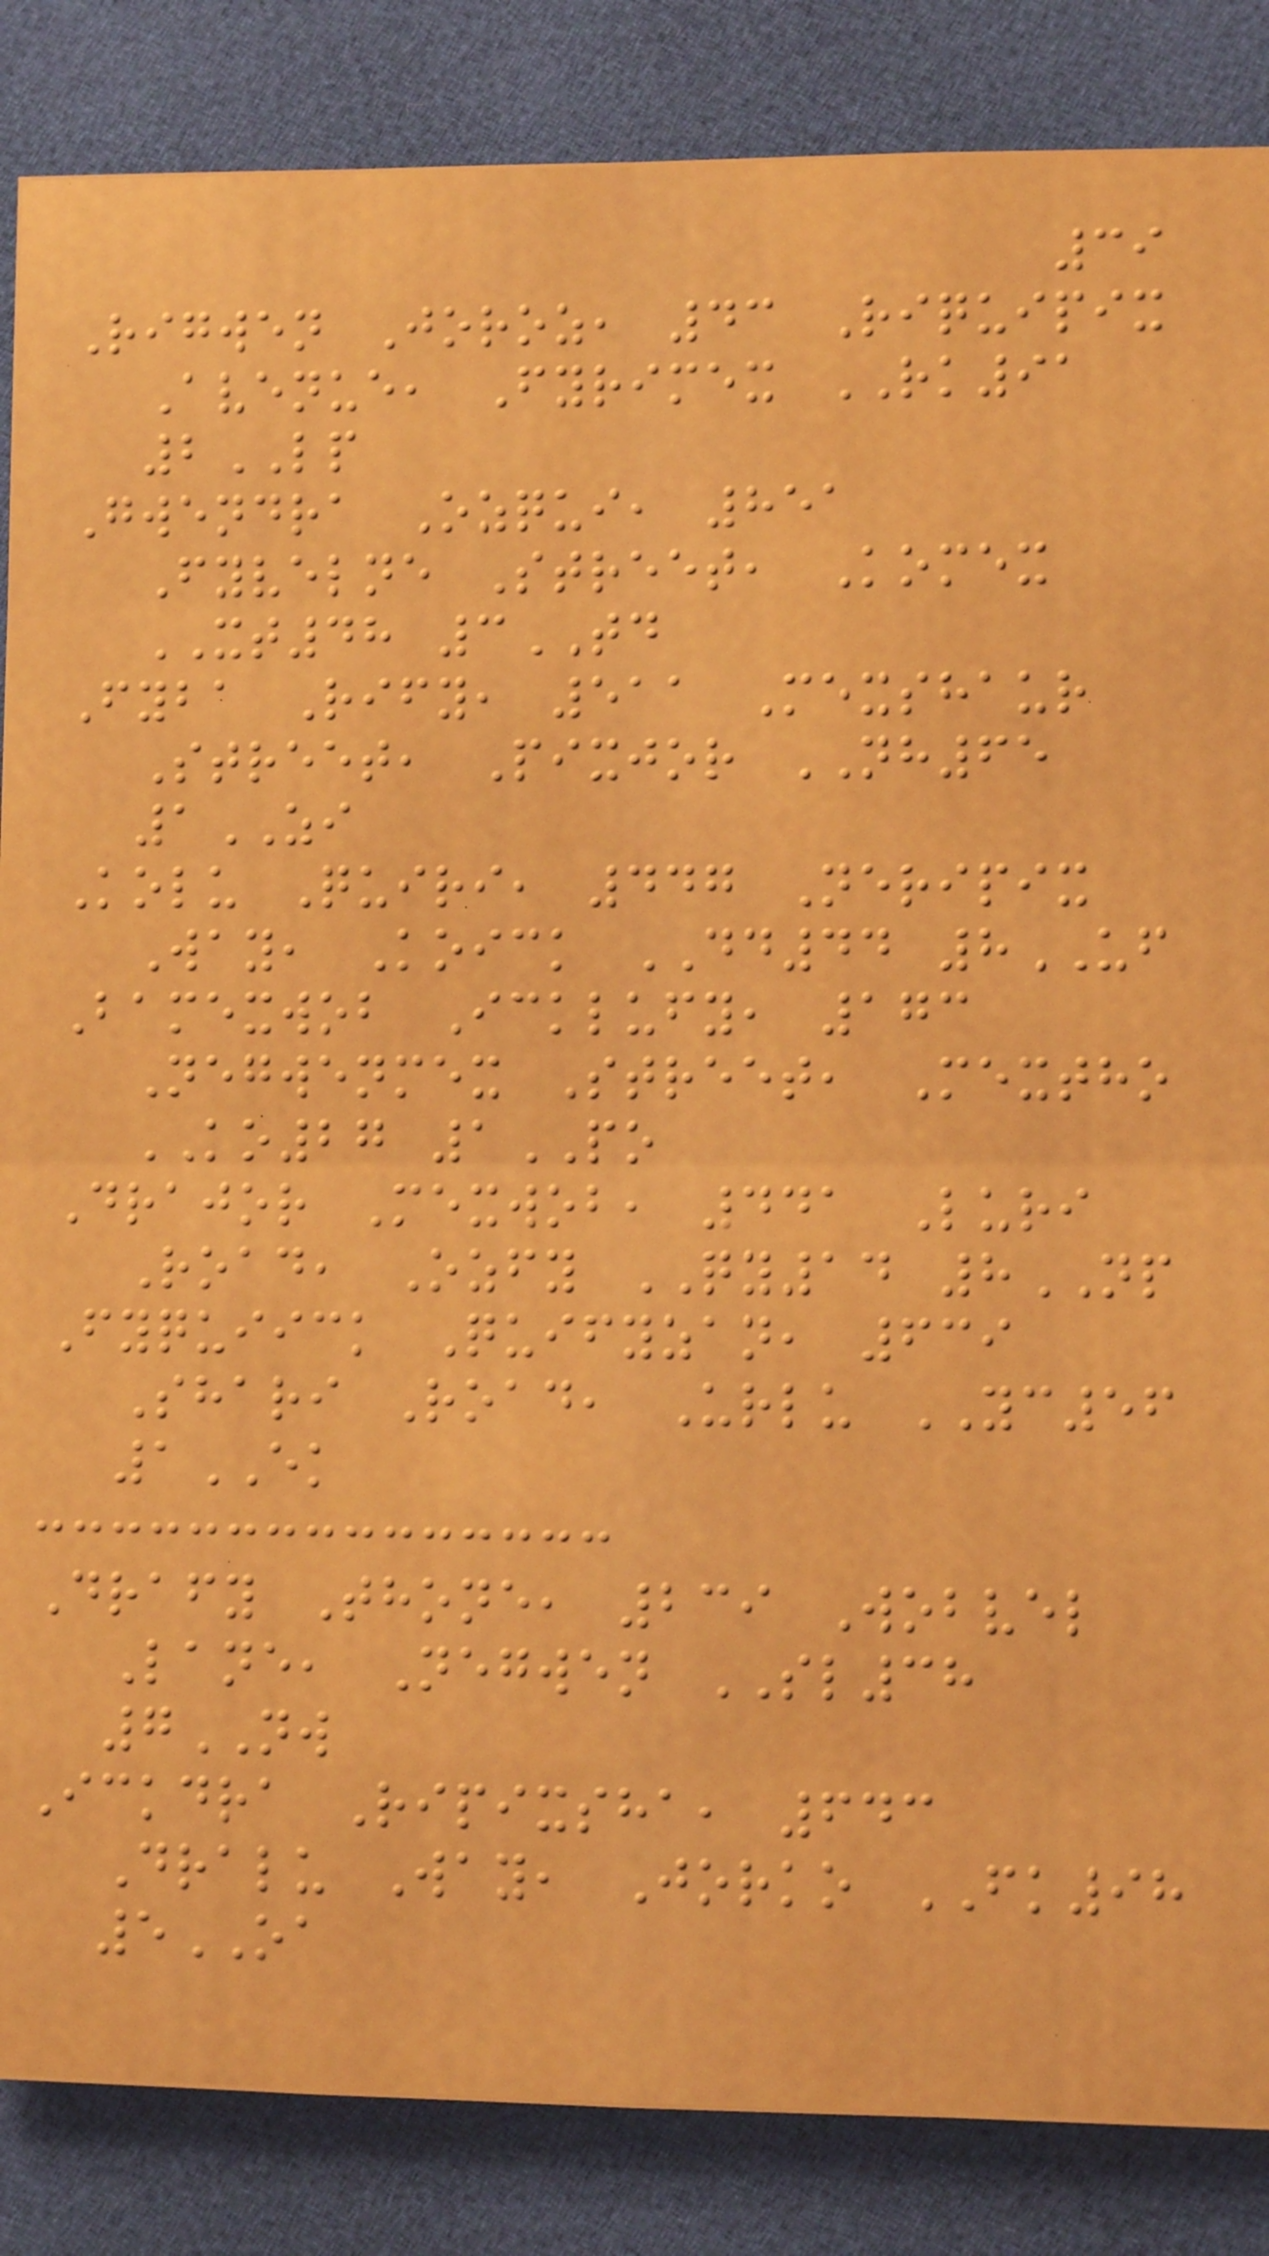39
Rigwen Joroz, 43 Riquipix
Avenue, Fyrimex RK91
2LP
Gwendra Ozqui, 851
Fyvelne Street, Komex
XT48 3TD
Fyba Rify, 511 Mexshaur
Street, Pixjor NH65
1ZI
Kolu Quiri, 447 Neripix
Way, Koick DD44 8UF
Bamexwob Icklufy, 173
Negwenmex Street, Mextho
KO27 1PO
Drajor Mexwob, 441 Luri
Road, Ozfy QY14 8NP
Fyquiick Quifyzan, 639
Shari Road, Urlu YC56
1EK
Drafy Thone, 239 Wobvel
Lane, Negwen SL38
7NW
Ickdra Ripixsha, 643
Dralu Way, Jorko FK98
5OA
